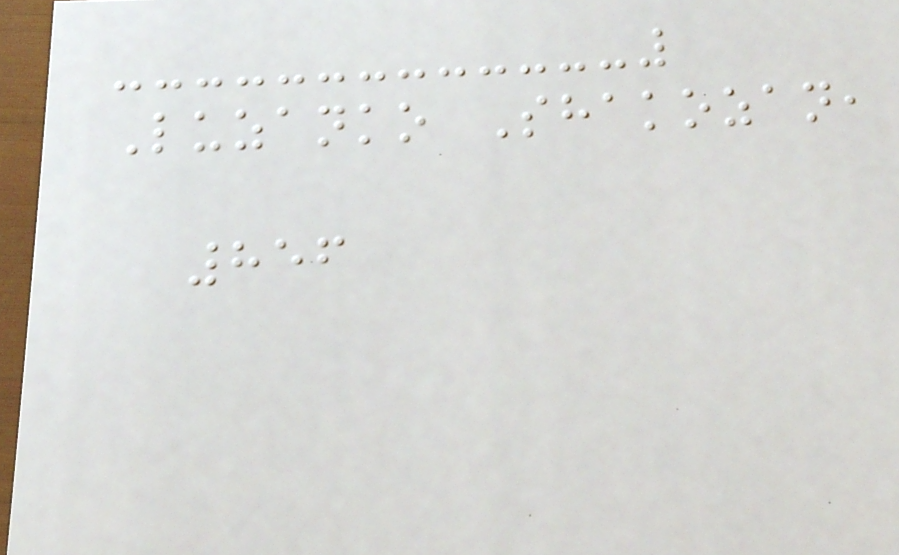Luzanko Shakozan,
856
